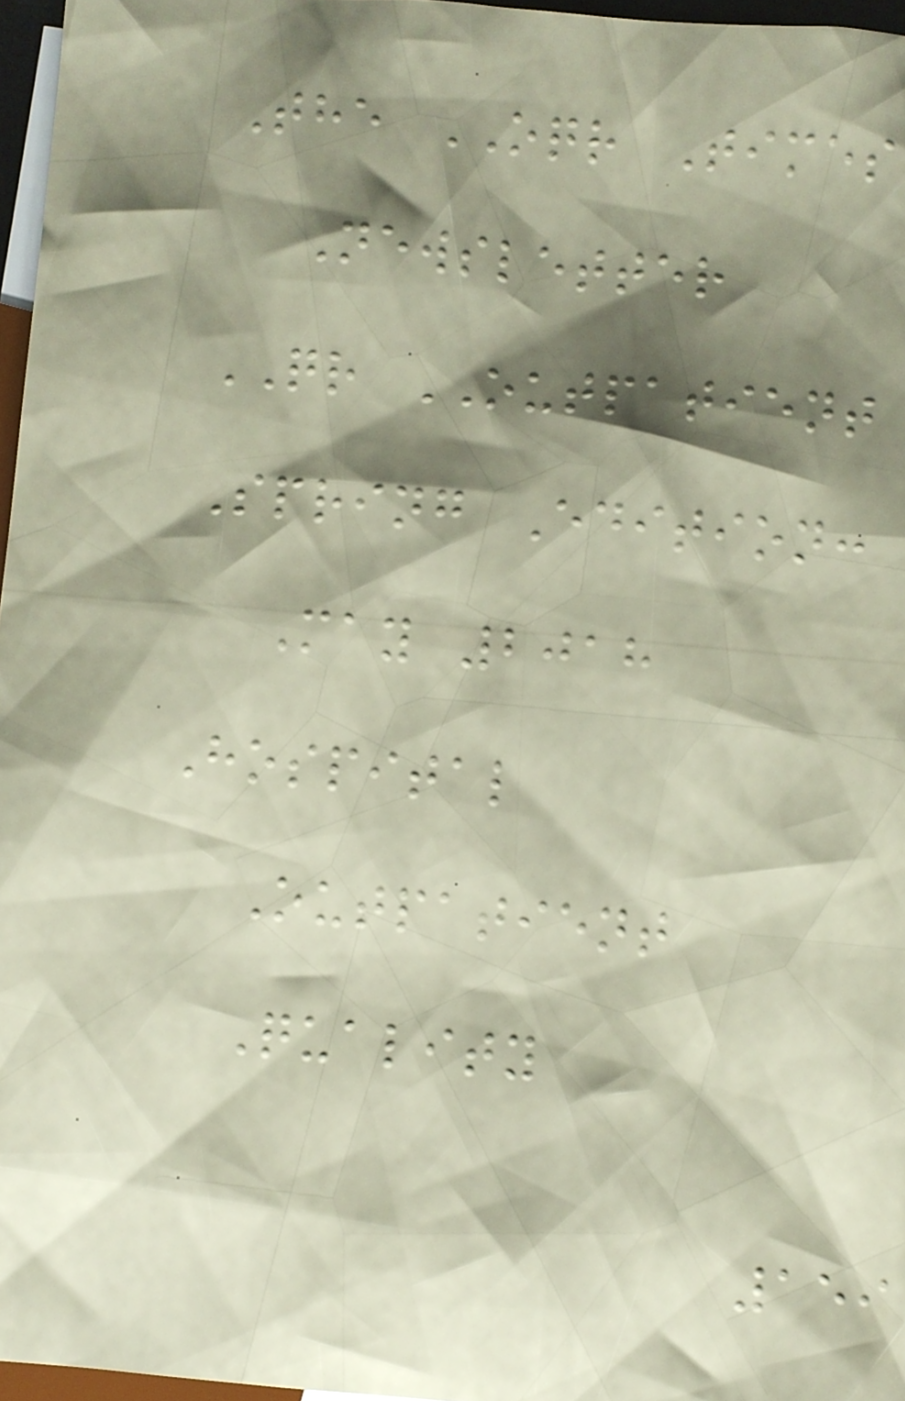The OQR Times
Newsletter
QR OUTPATIENT
Spring Edition:
May 2018
Hospital
Outpatient
Quality
159
